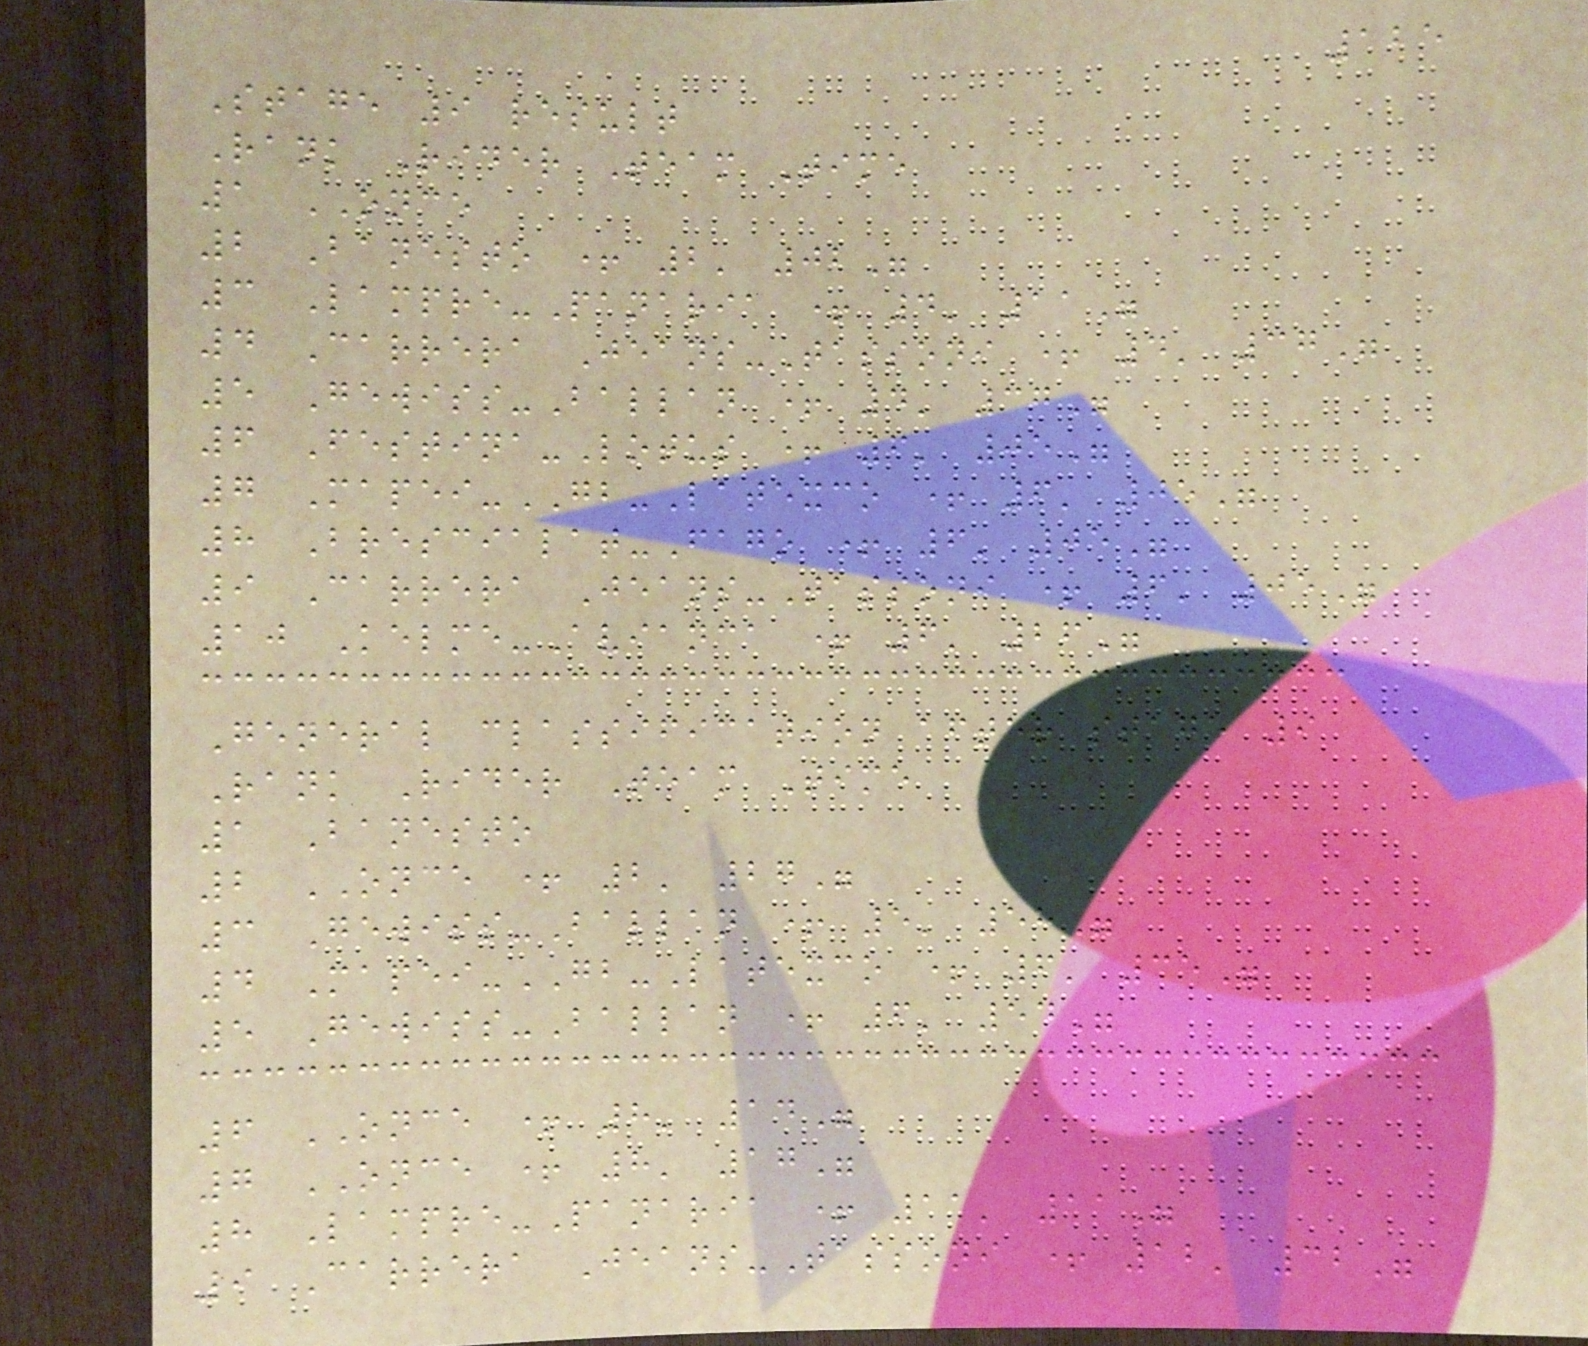125
Stage 9 result
Rank Rider Team Time
1 ONCE
2 Banesto + 2' 02"
3 Lampre-Panaria + 4' 11"
4 Carrera Jeans-Tassoni + 4' 37"
5 Gewiss-Ballan + 4' 37"
6 Festina-Lotus + 6' 05"
7 Mapei-GB-Latexco + 6' 05"
8 Brescialat-Fago + 6' 05"
9 Carrera Jeans-Tassoni + 6' 05"
10 Kelme-Avianca + 6' 26"
General classification after stage 9
Rank Rider Team Time
1 Banesto
2 ONCE + 2' 27"
3 Gewiss-Ballan + 5' 58"
4 Mapei-GB-Latexco + 6' 35"
5 Gewiss-Ballan + 6' 54"
6 ONCE + 8' 14"
7 ONCE + 8' 17"
8 Lampre-Panaria + 11' 11"
9 Carrera Jeans-Tassoni + 12' 32"
